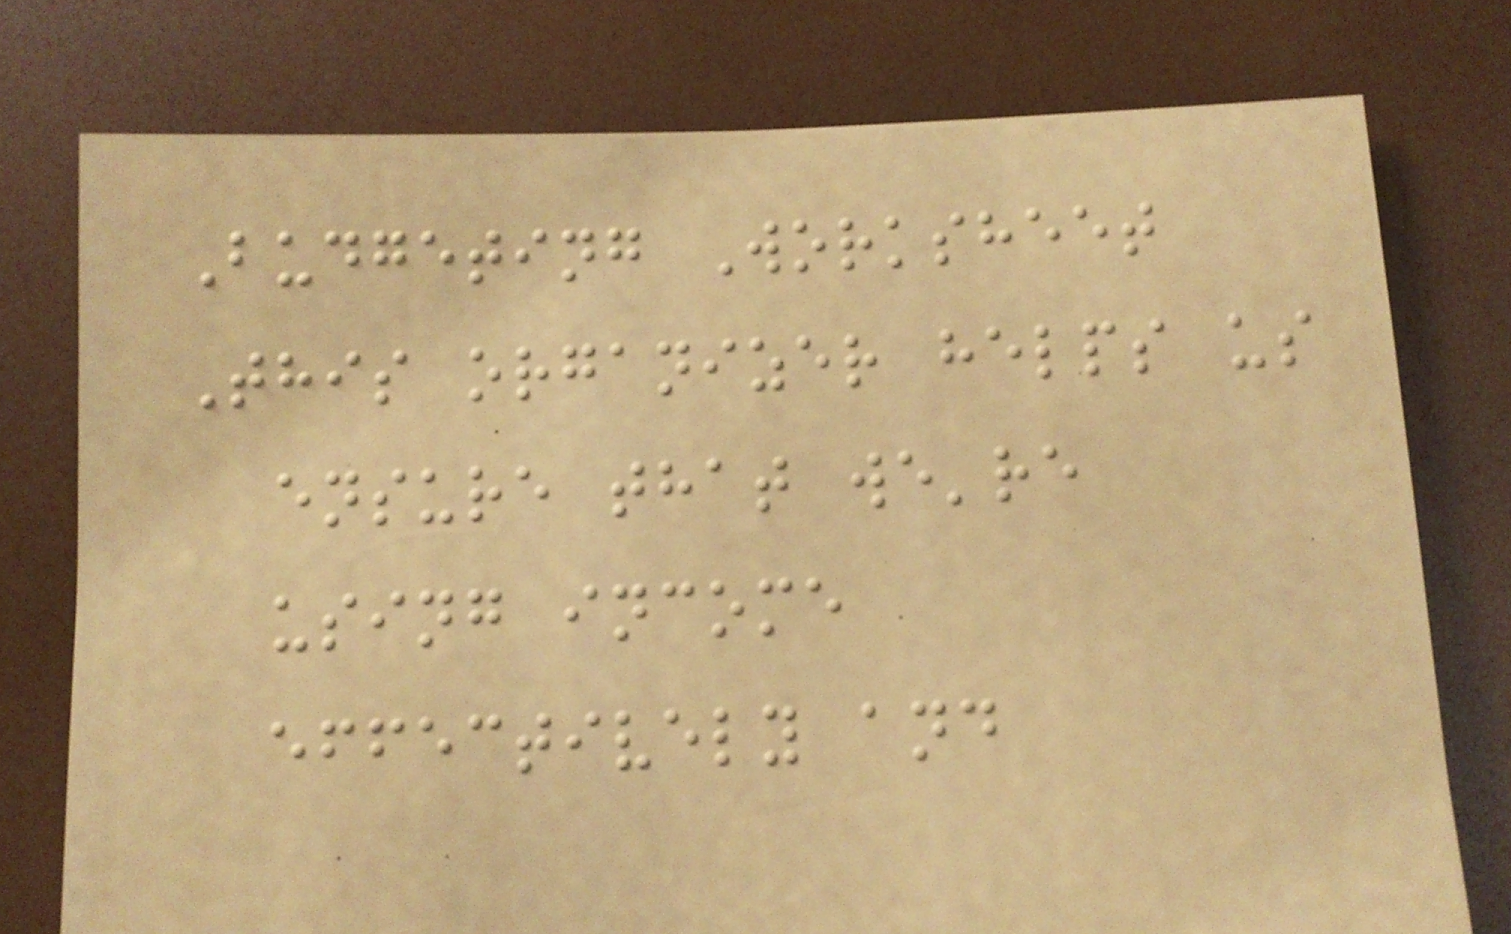Budgeting Worksheet
This organizer helps us
ensure that we're
using income
effectively and
